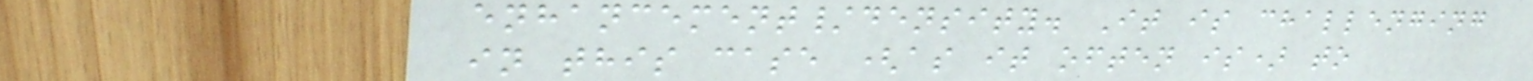enhancement/density. It is challenging
in this case (as it often is) to
